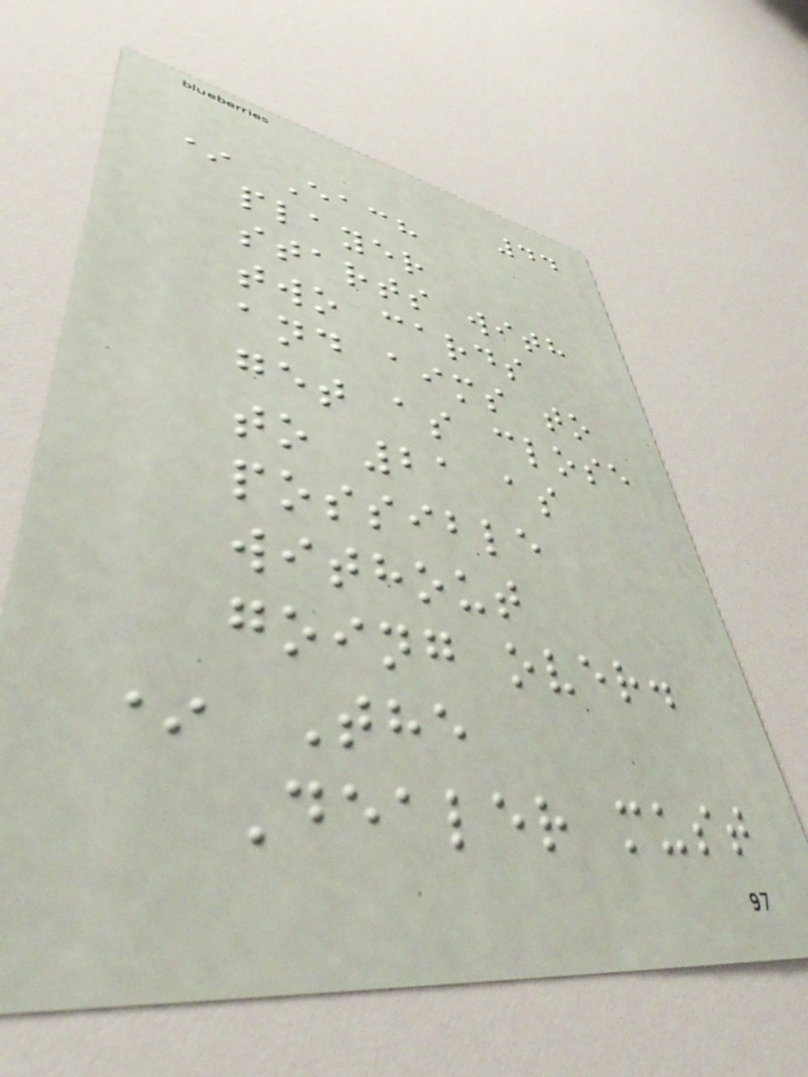44
* Each
player
starts with
two cards
and aims to
get as close
to 21 as
possible
without
going over.
* The
Dealer must
